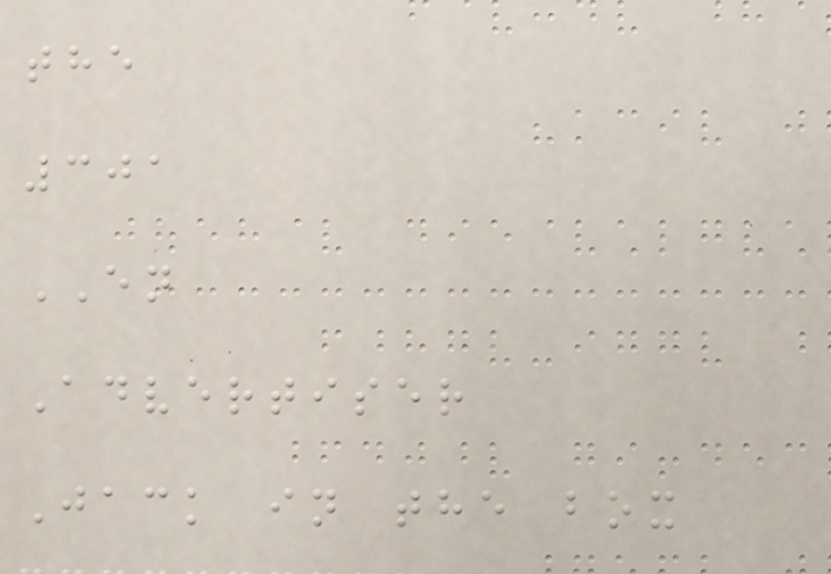the
301
EN
Advertiser
Jack in the box
